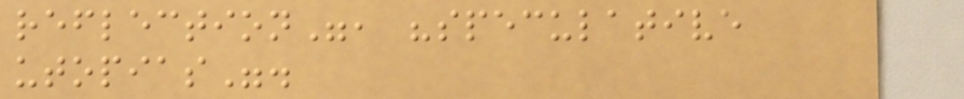reflection", "speculative
utopias".
